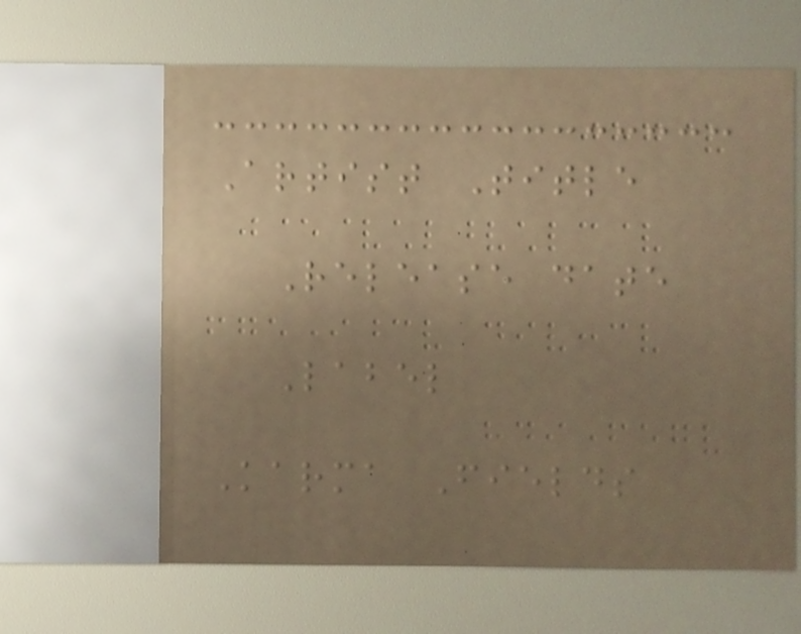Artist Title
Release date
Label
Karma Fields
